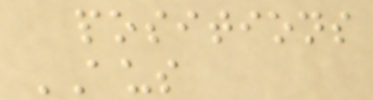positions
AUS
